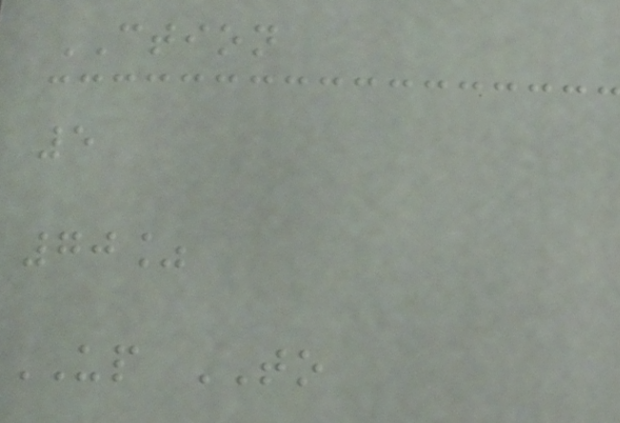CTION
5
70%
UP TO
